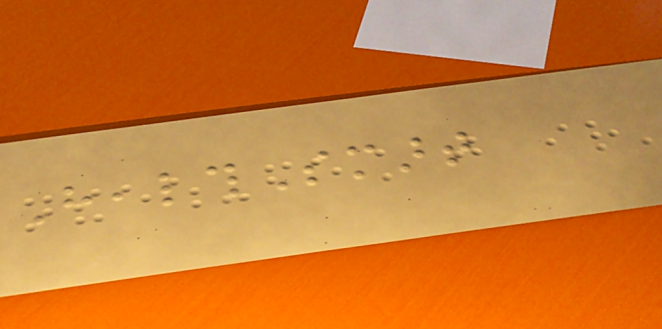HealthSmart
